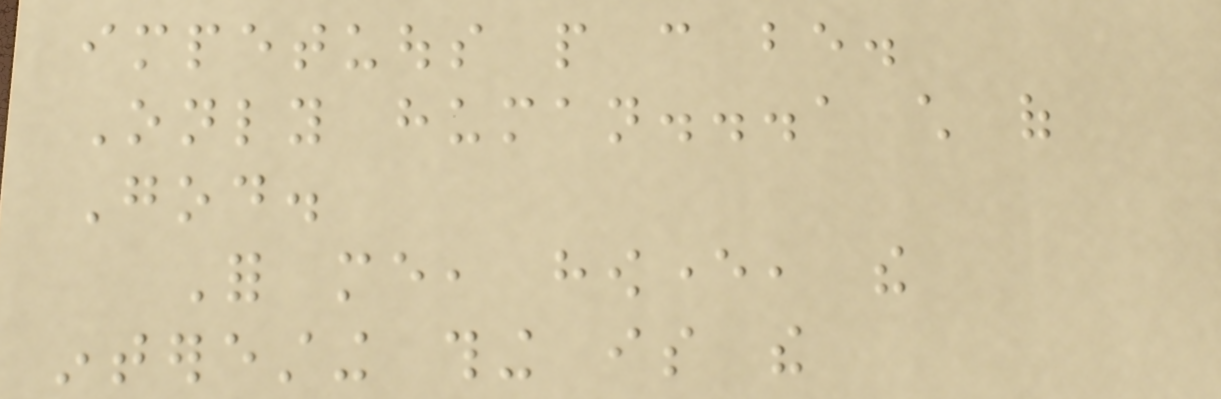impetuous people can be.
Only human...a child of
God.
For me, however, the
interesting thing is the
